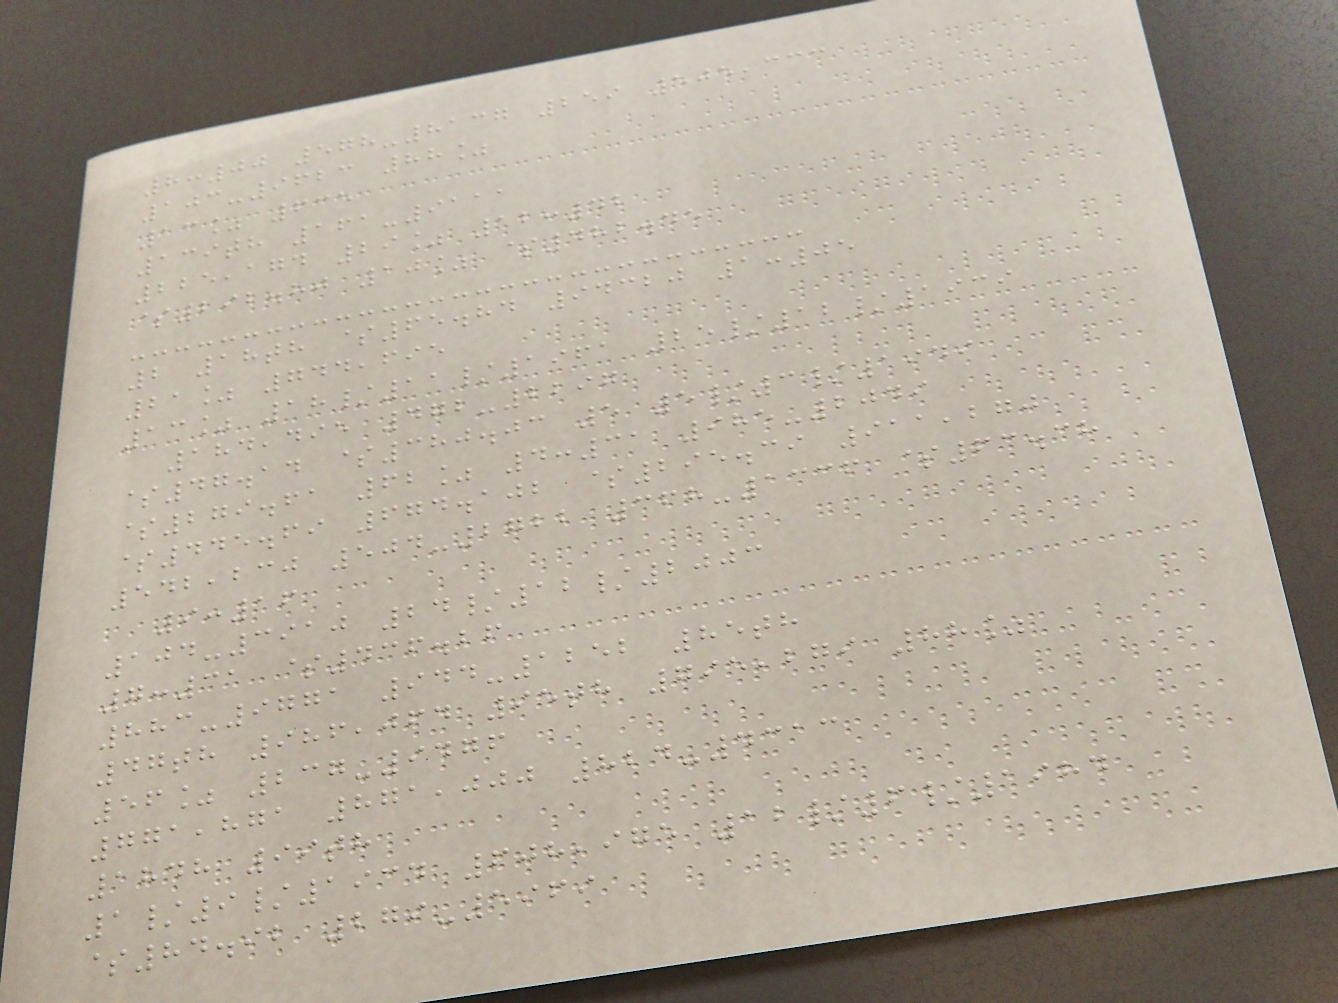8:00 578-8137 259 505,333
103-9623 88%
13% 635
139th 161-9111
225,174 29% 12:42
$292.80 10% $482.45
2 18th $65.84 94320 1:05
21% 744,695
13% 18/11/1961 25/12/1939
184,495 472-2297
$47.14 $380.03 5 5/3/1949
$279.61 62% 4:31 985-2049
$445.69 674.102 $295.39 911,270
542,230 504-2722 368-1336 $63.38
9:16
104-3910 24/12/2003
7:31 $436.26
883-9771 944-1252 85th
47th 986,064 95th 795,279 88%
56% 237-9476
771,871 871,000 824-4313
1848 99th
1/9/1934 608,975 12/6/1984
$84.92 279-5969
